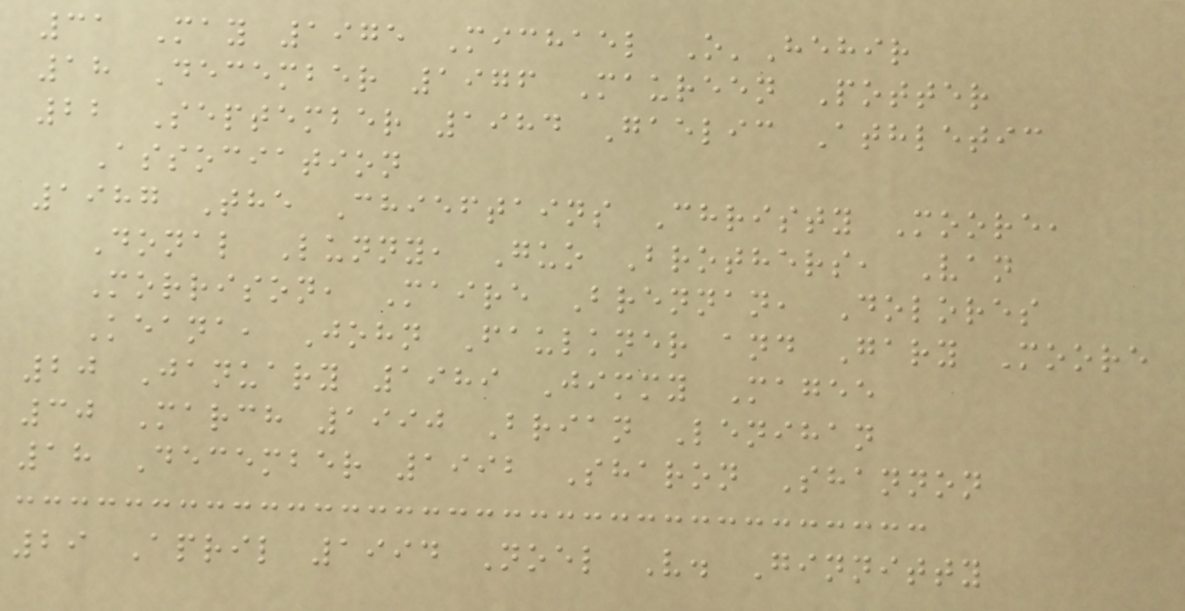31 May 1975 Michael O'Hehir
18 December 1976 Maureen Potter
22 September 1984 Gaelic Athletic
Association
1987 The Chieftains Christy Moore,
Donal Lunny, Guo Brothers, Van
Morrison, Maire Brennan, Dolores
Keana, John Faulkner and Gary Moore
20 January 1989 Jimmy Magee
30 March 1990 Brian Lenihan
18 December 1992 Sharon Shannon
29 April 1994 Noel V. Ginnitty
